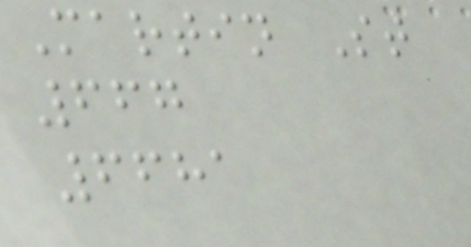Martin St
667
6681
